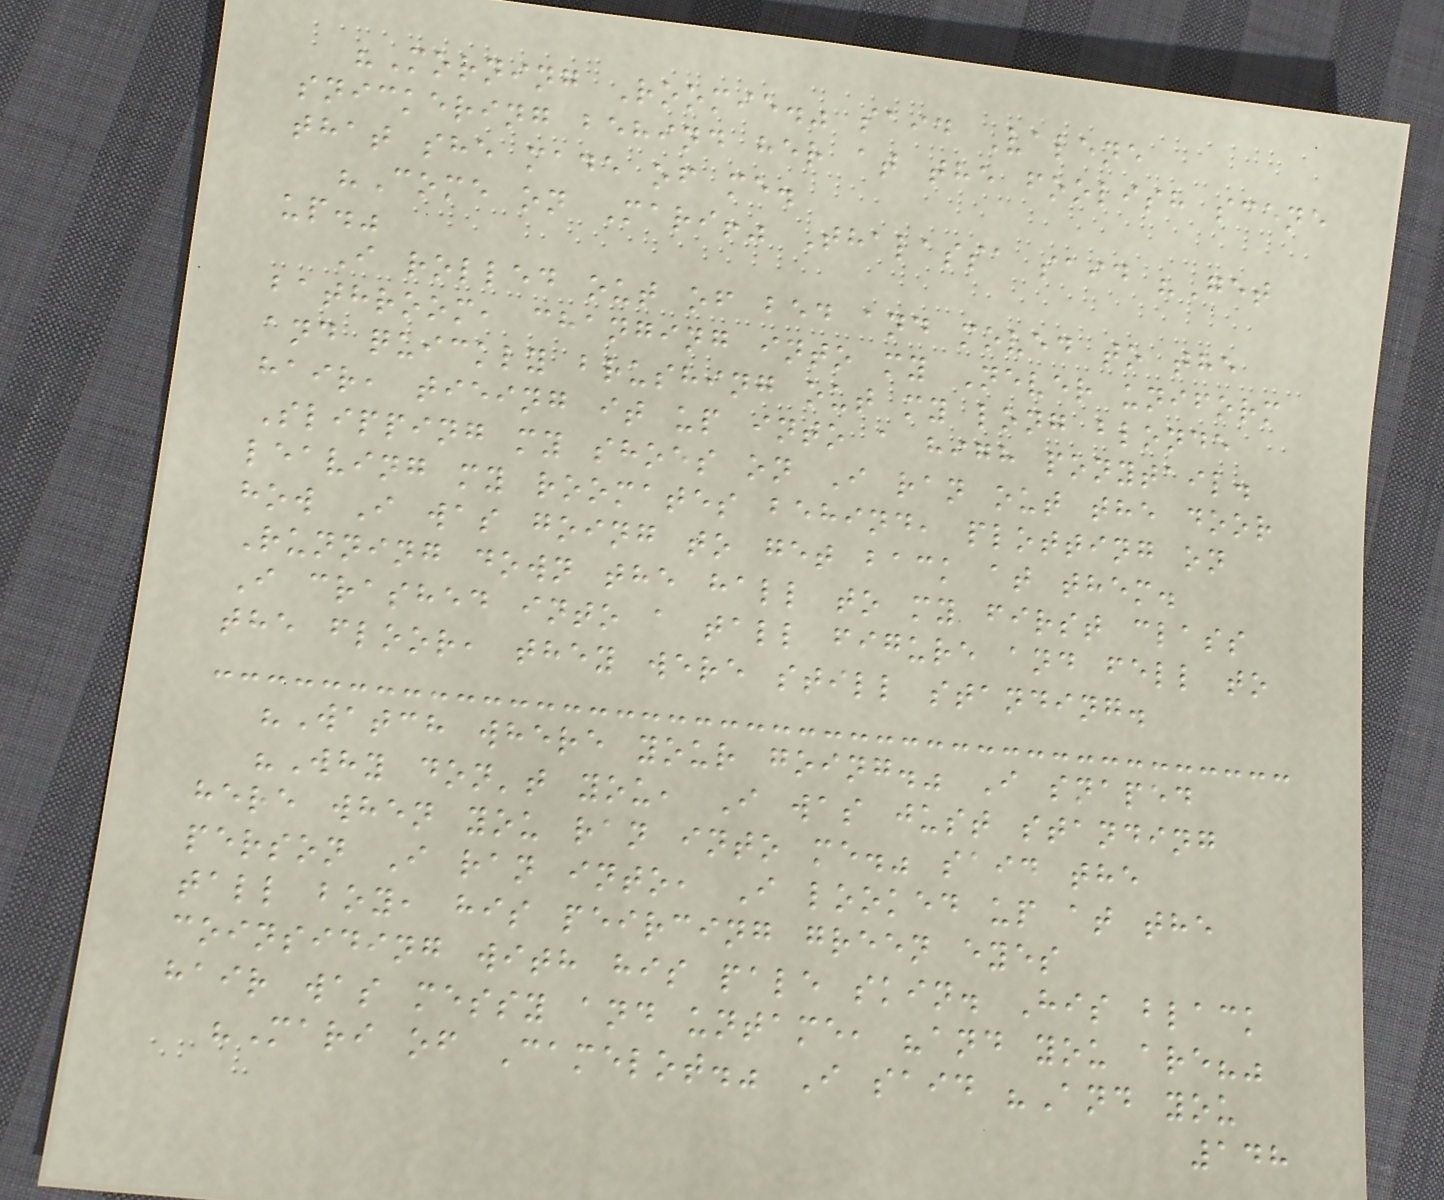"Morning Roomie." said Valene
snickering behind her at the foolish scene
that she made of me.
"Come on Mari!" Thalassa said "Get
up."
I rolled out of bed and moved to the
bathroom, changing into my Never uniform
and quickly brushing out my long blonde
hair, tieing it up into a high ponytail.
Slipping my shoes on I ran out the door
leaving my roomates behind, plotting on
how I was going to get back at them.
Running down the hall to my first class
I crashed into a tall figure and fell to
the floor, they were still standing.
"Watch where your going." I snaped
"Why don't you, I was just standing
here when you ran into me." said the
person I ran into, I looked up at the
tall boy, his peircing green eyes
coinsiding with his pale skin. His black
hair was messy and untame, "and you are?"
"Mari of Camelot." I said "And you
148
